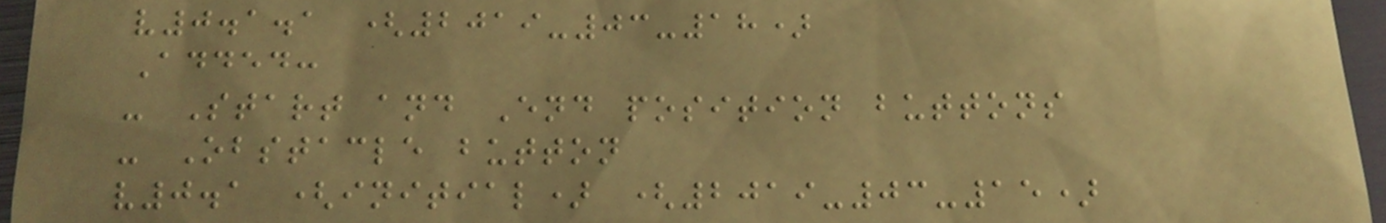v0.1.1 (2019-03-18)
Added:
- Start and End position buttons
- Obstacle button
v0.1 (initial) (2019-03-15)
